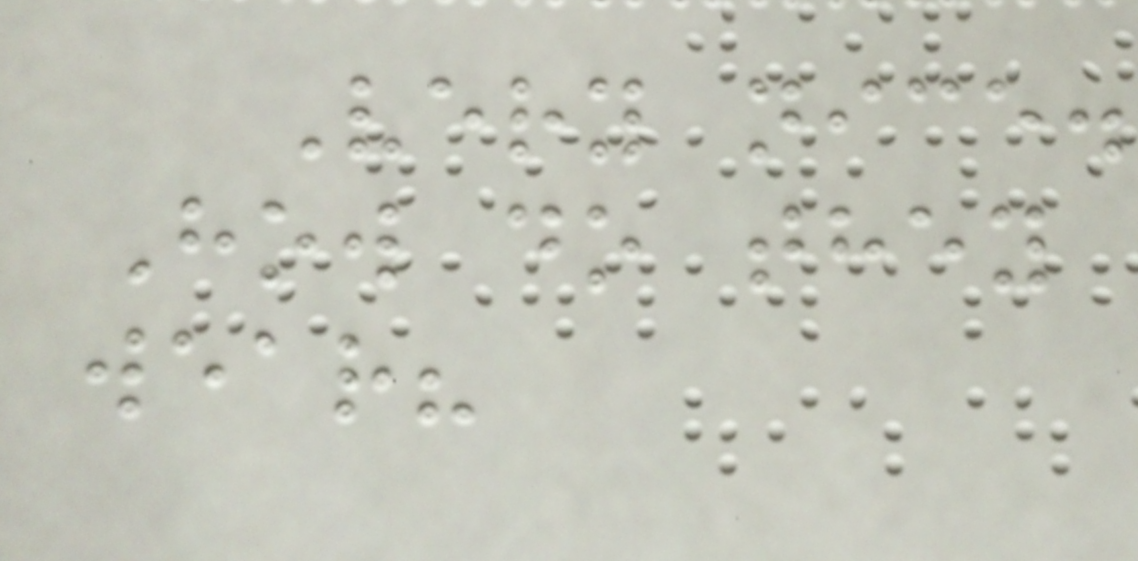Very nice.
How do they
wear?
